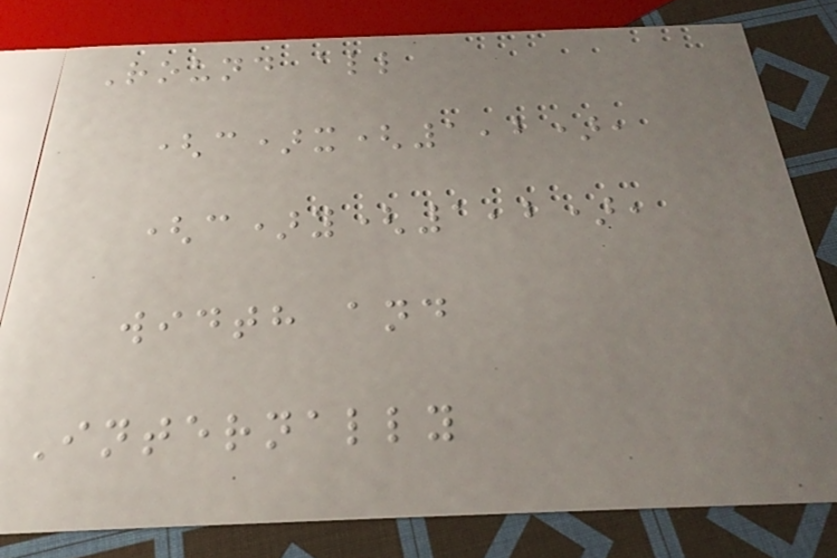Round all
(c)x(1,2),
(c)y(1,2),
width and
Internally
